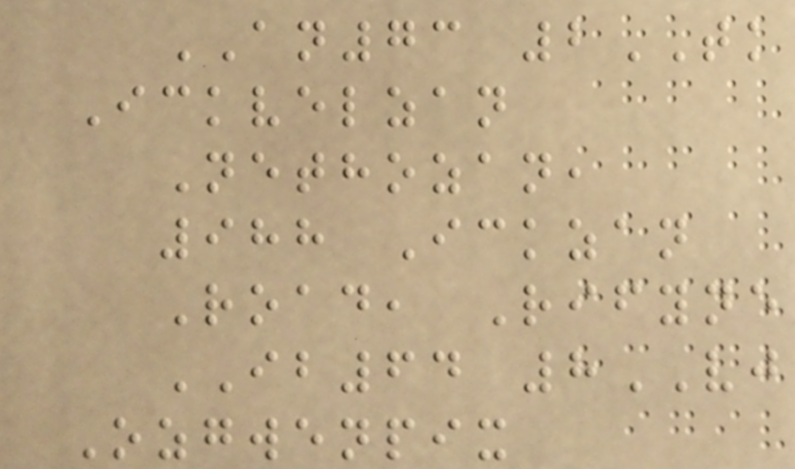AN73 2TK
Ickvelzan
Nethozan,
988 Ickzan
Road, Rifyne
IB64 8VJ
Ozgwenpix
